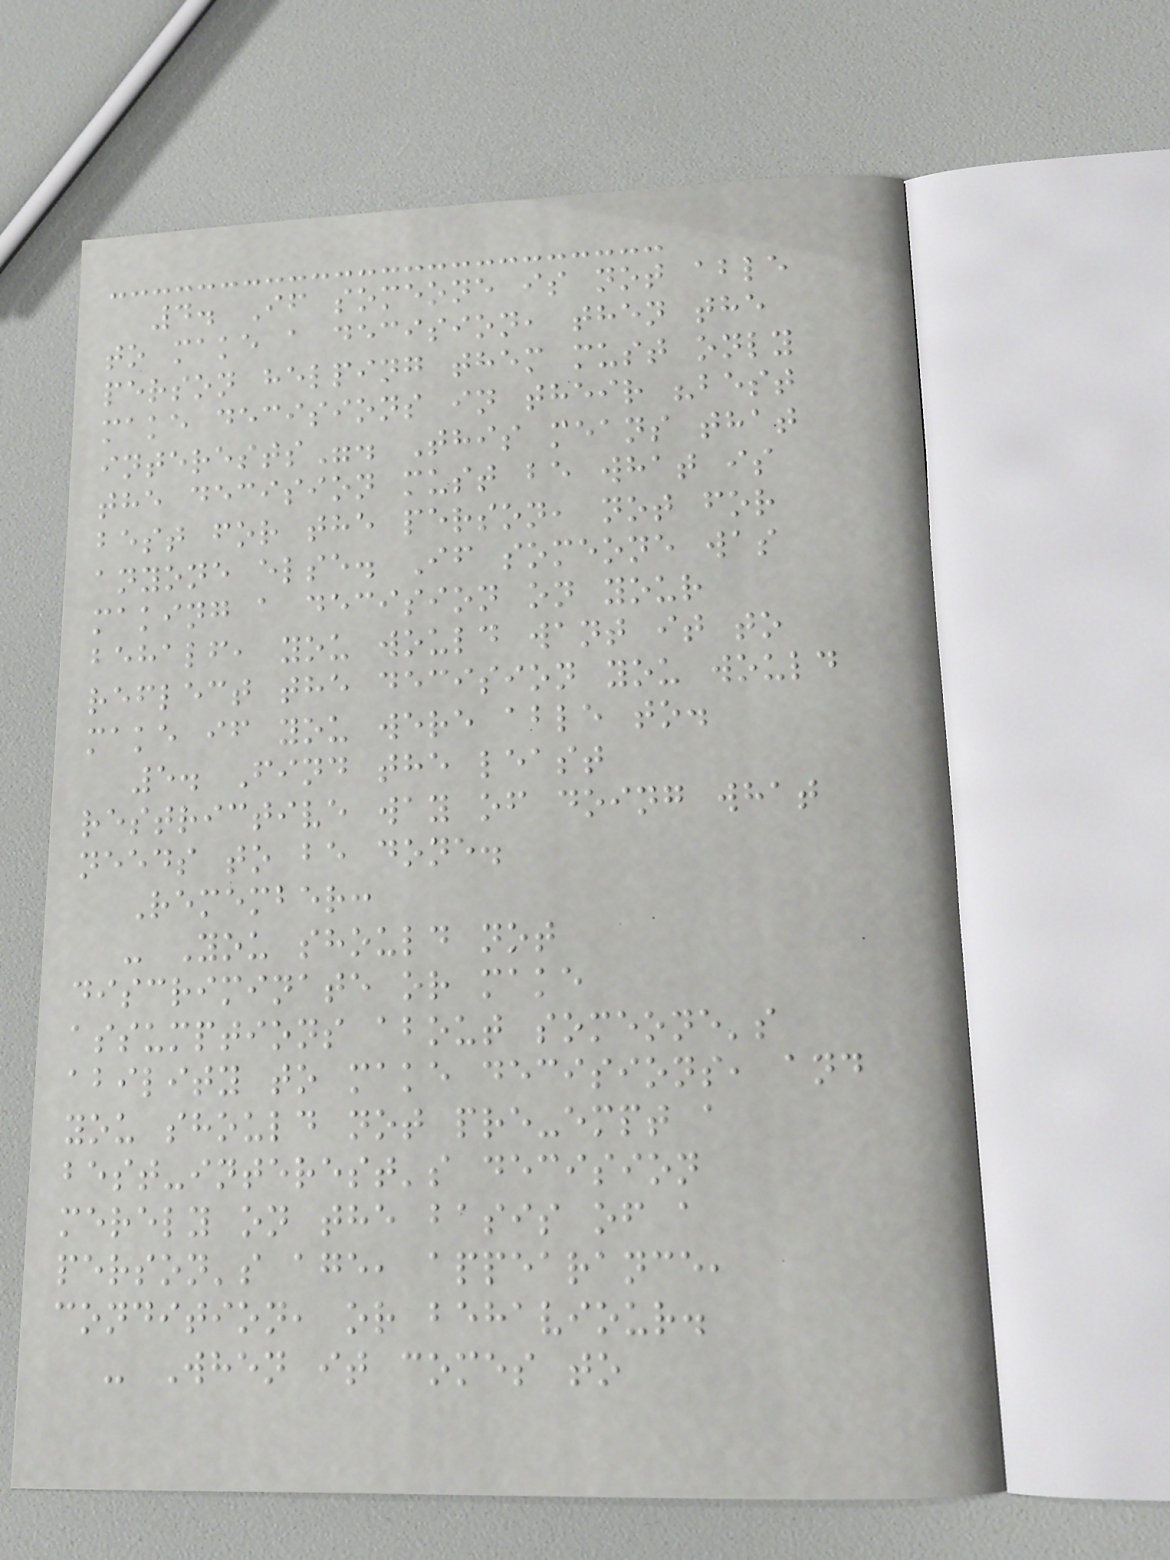4. If someone is not able
to make a decision, then the
person helping them must only
make decisions in their "best
interests". This means that
the decision must be what is
best for the person, not for
anyone else. If someone was
making a decision on your
behalf, you would want it to
reflect the decision you would
make if you were able to.
5. Find the least
restrictive way of doing what
needs to be done.
Remember:
- You should not
discriminate or make
assumptions about someone's
ability to make decisions, and
you should not pre-empt a
best-interest's decision
merely on the basis of a
person's age, appearance,
condition, or behaviour.
- When it comes to
